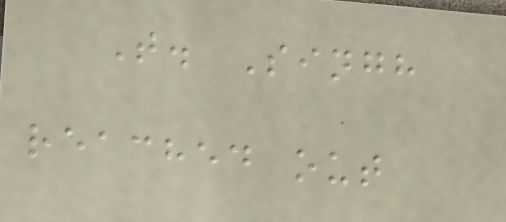T. Singh
reached out
